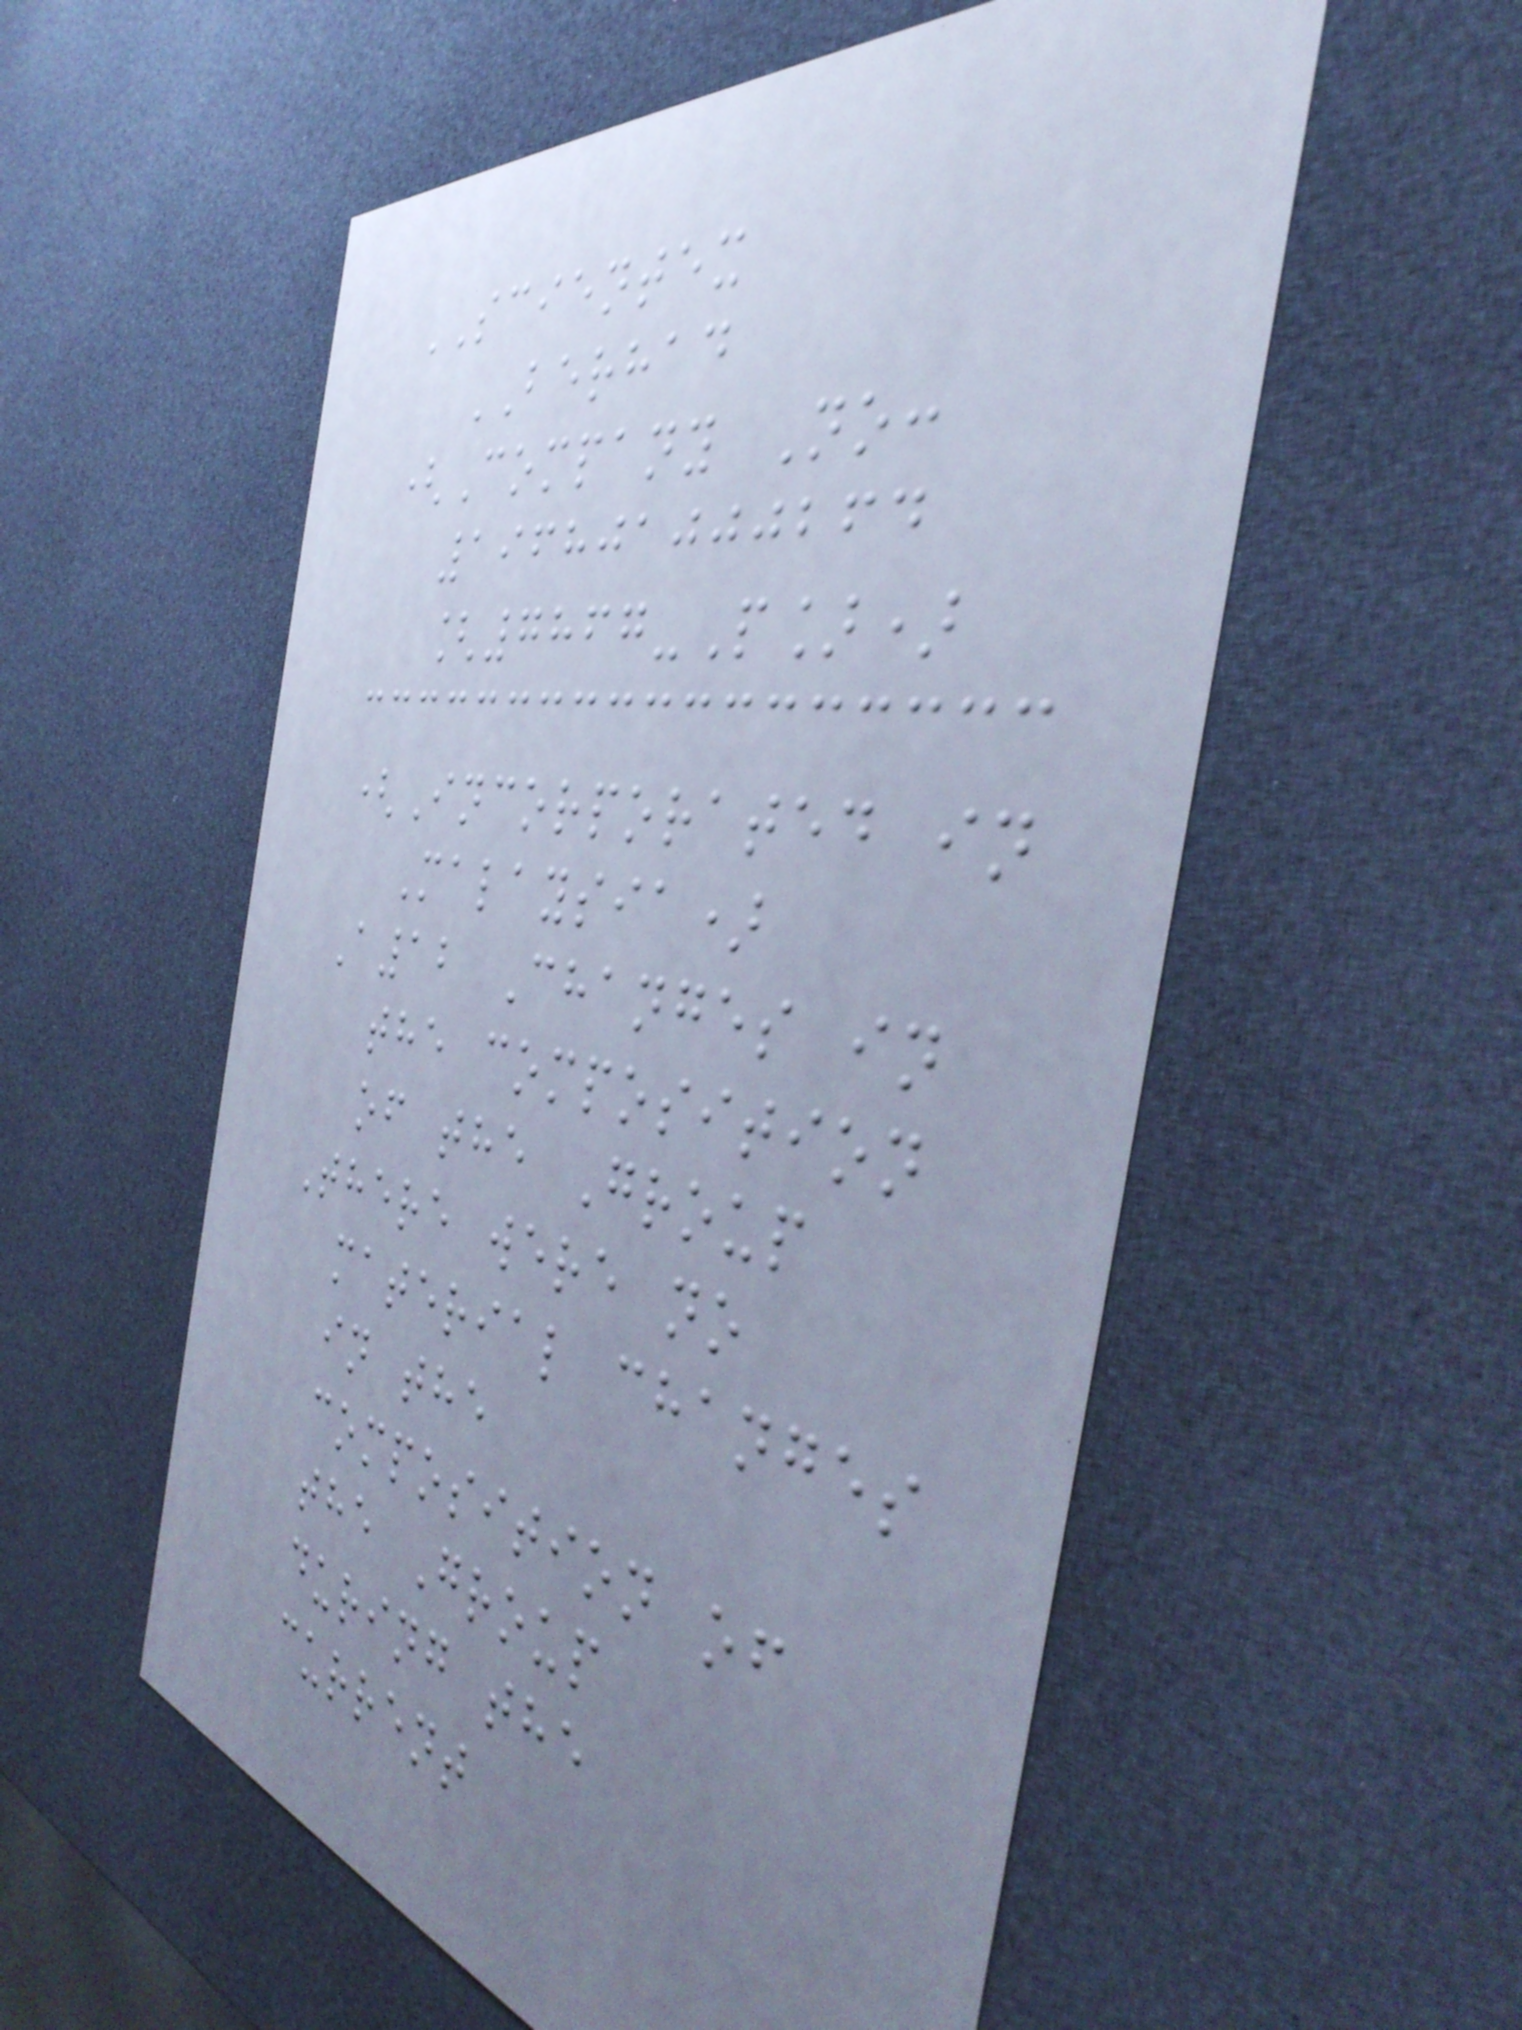SCIENTEX
BERHAD
(Company No:
196801000264
[7867-P])
(Incorporated in
Malaysia)
A12 Changes in
the composition
of the Group
There were no
material changes
in the
composition of
the Group
during the
current
